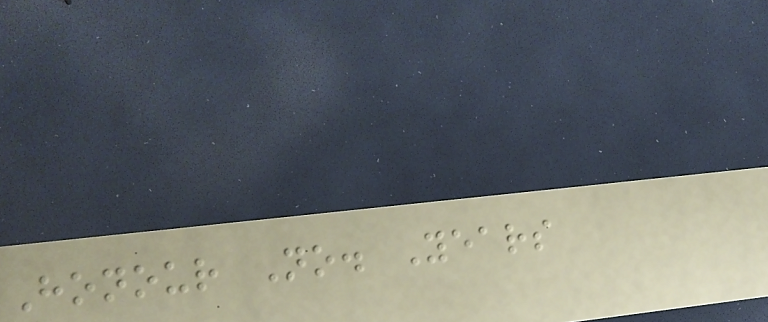Honour No. Years
